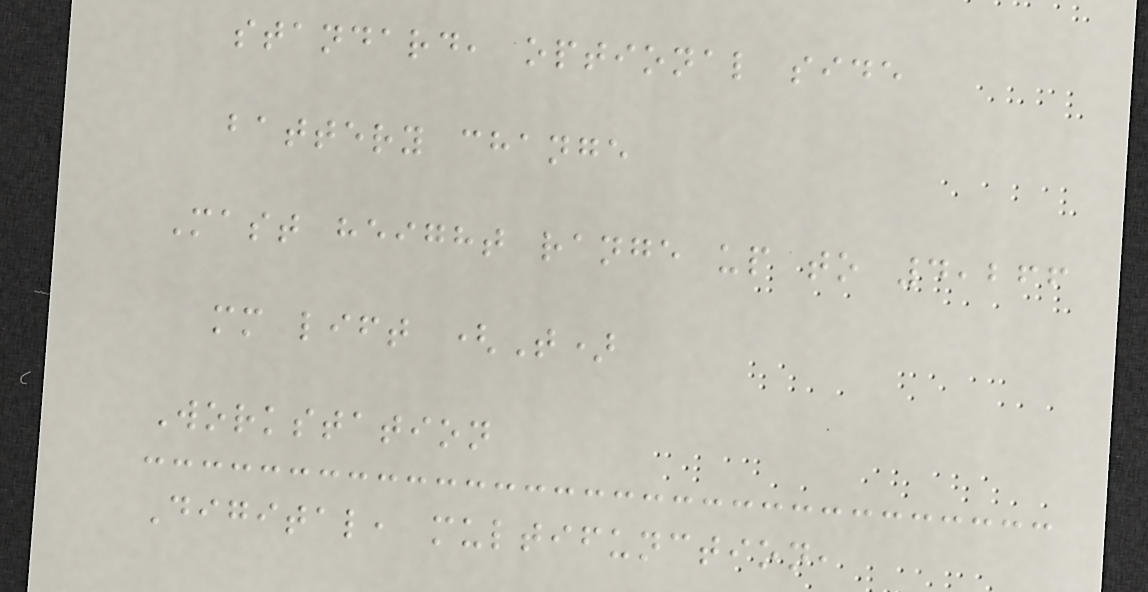standard, optional side
battery change
Mast height range up to 4,266
mm lift (T)
Workstation
Digital, multifunction,
